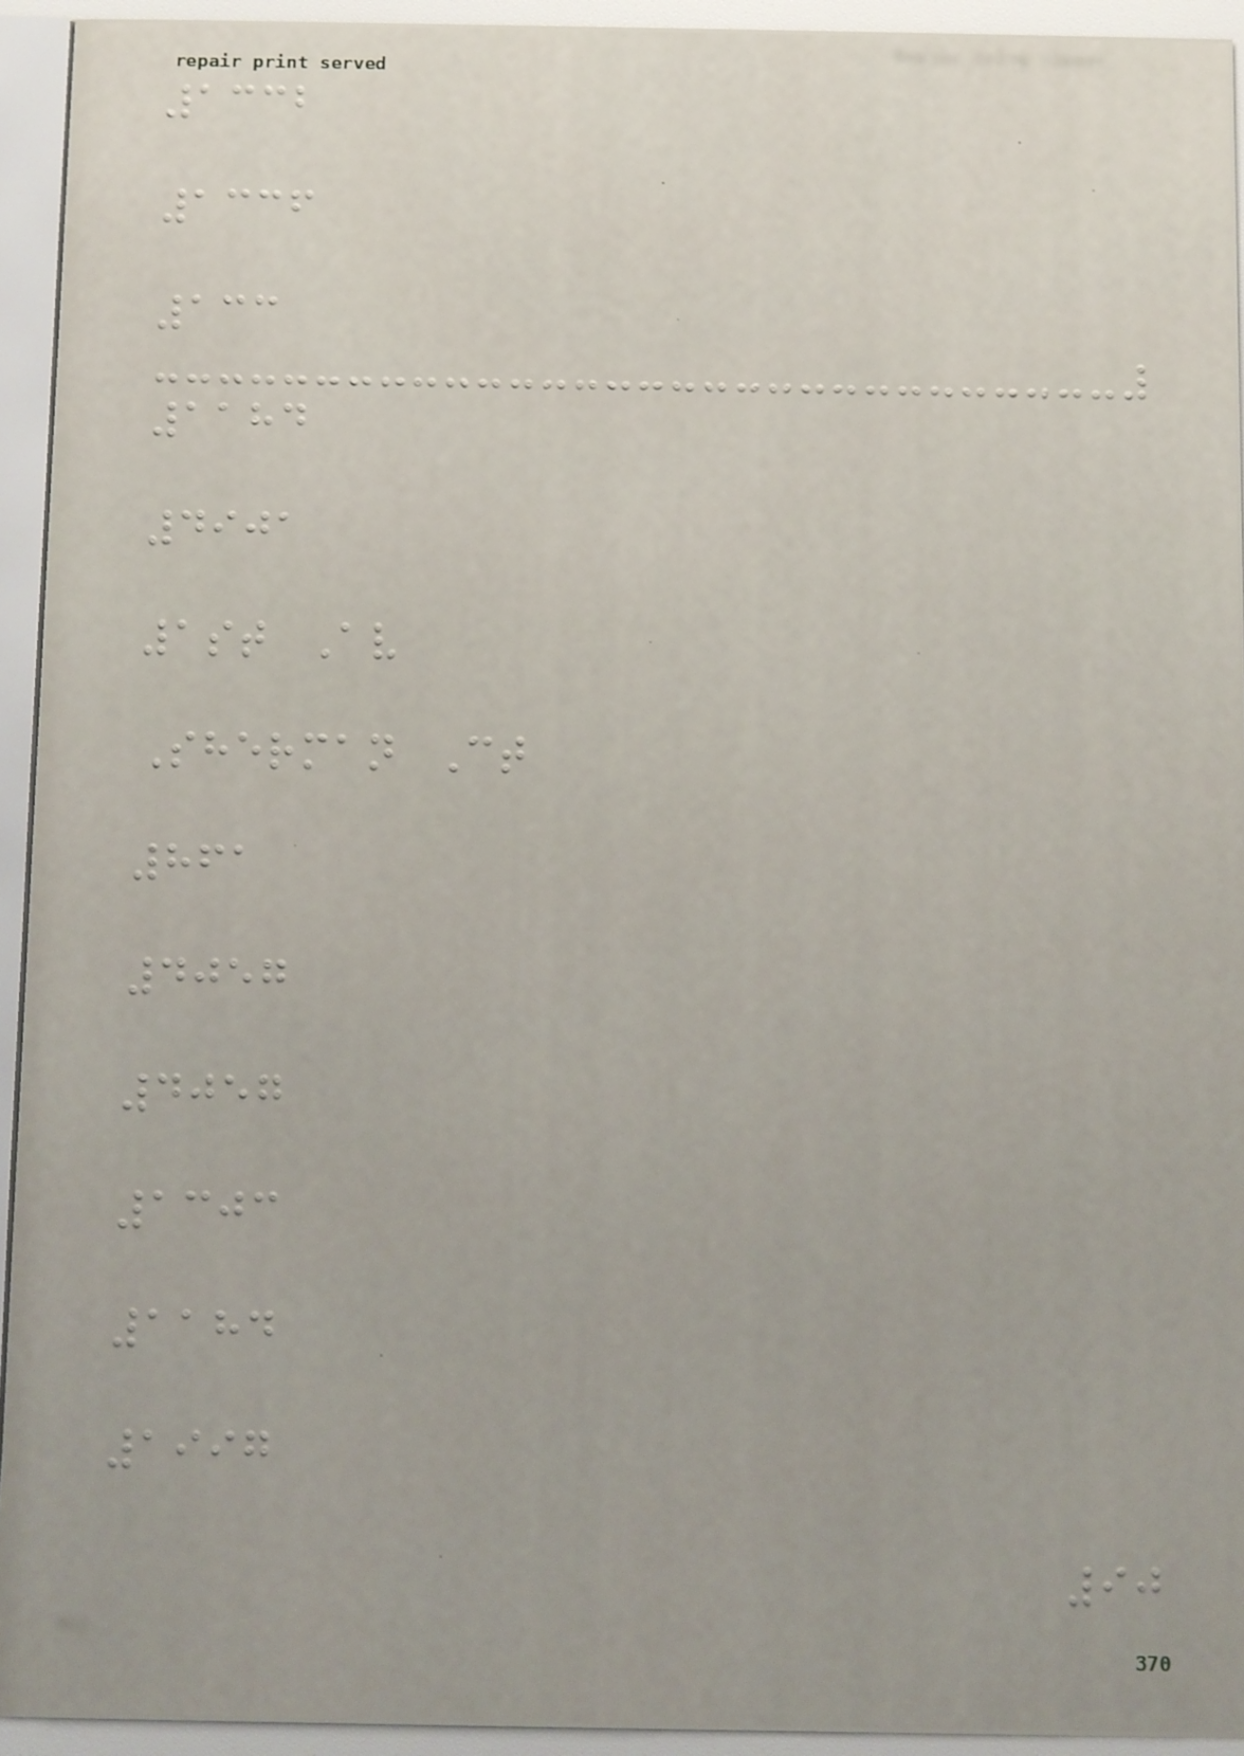1332
1336
133
1184
4901
1st Av
Sherman Ct
861
4057
4057
1303
1184
1997
90
